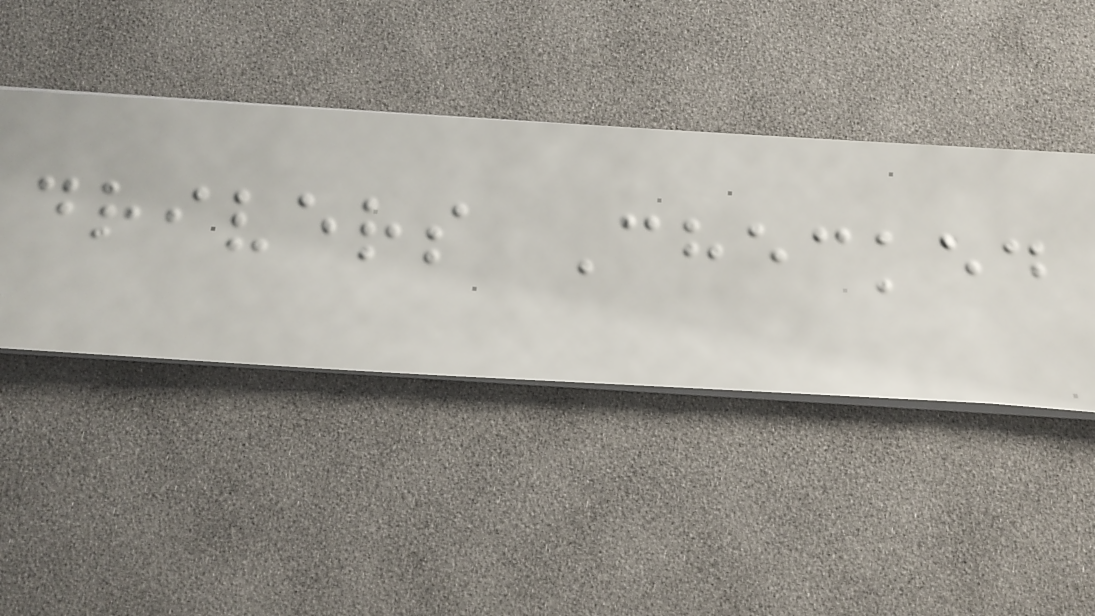drivers Checked
